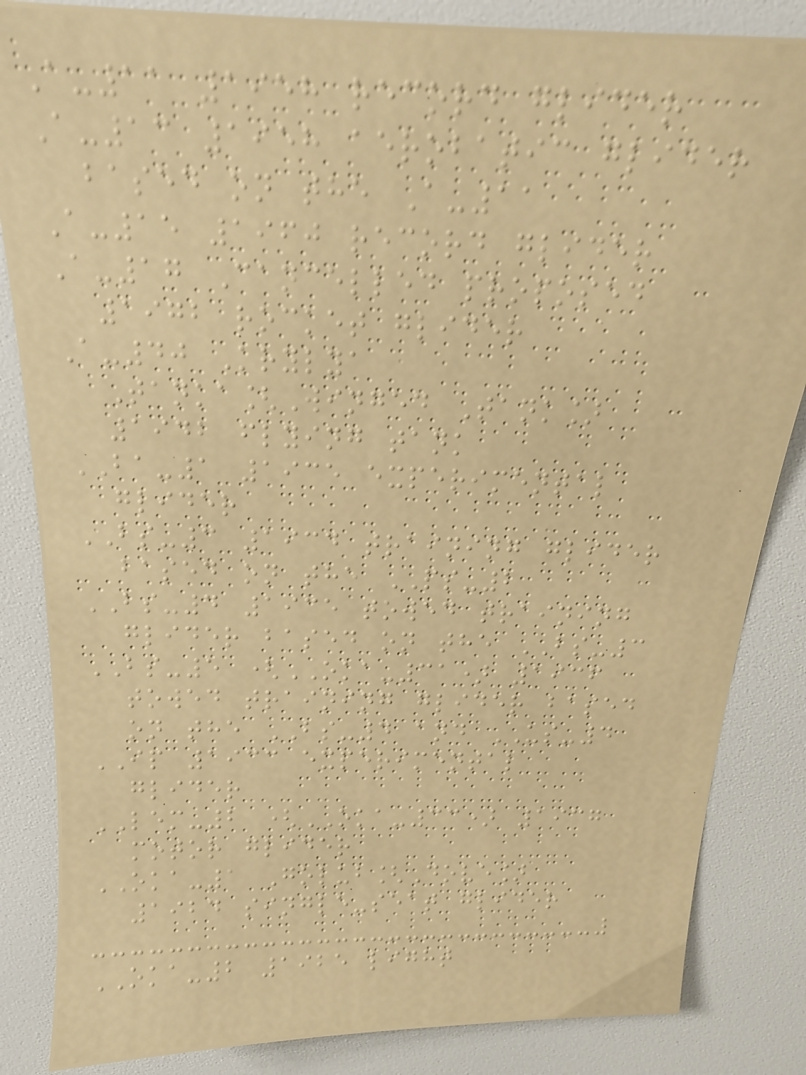A-11 1958 record glider
A-13 1958 aerobatic glider
based on the A-11
A-15 1960 record glider
A-17 Cancelled proposed
1972 rocket glider
A-40 Krylya
Tanka[Winged Tank]
1942 flying tank
BA-1 1935 experimental
glider
BS-3 1934 training glider
based on the PS-2
BS-4 1935 towed training
glider based on the BS-3
BS-5 (OKA-31) 1936
towed training glider based
on the BS-4 and US-4
IP 1933 experimental
glider
LEM-2 (OKA-33) 1937
motor glider
OKA-1 Golub[Dove]
1924 single-seat glider
OKA-2 1925 light
